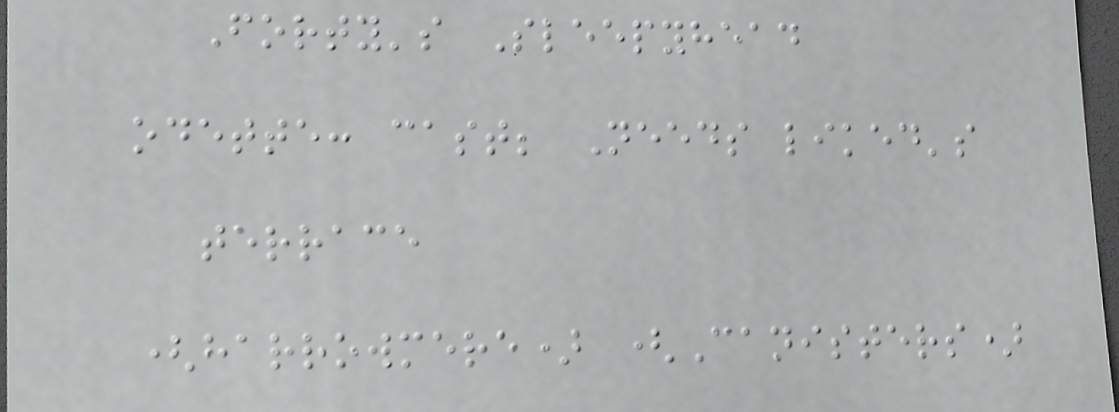Forty's Sleepyhead
odette: cast; Needs liked's
terrace
(harrowmere) (Canisters)
